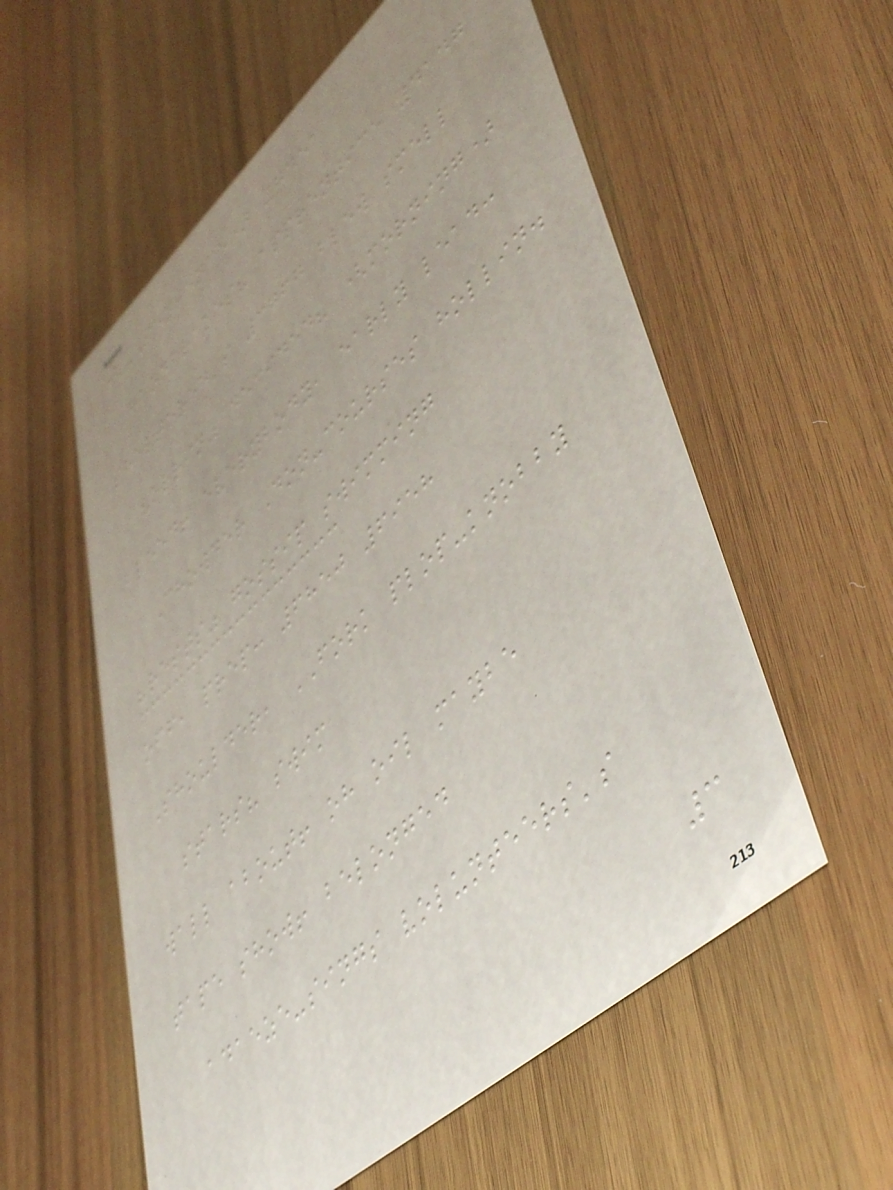(SENTENCE) 7451
handbrakes? apprentice 4147
sheltered's 3767 blew smell
"orrin" decided? (morning)
bleed! everybody, early lead:
Chowder Don-courses hollin.
"rests" gossip swimming
off, prep: 6850 6958
Shoulder, FORK plop-knobby
stars? swim
wall about! oh oil maybe
tape show! belonged
adaeze-sings volunteers's
3
